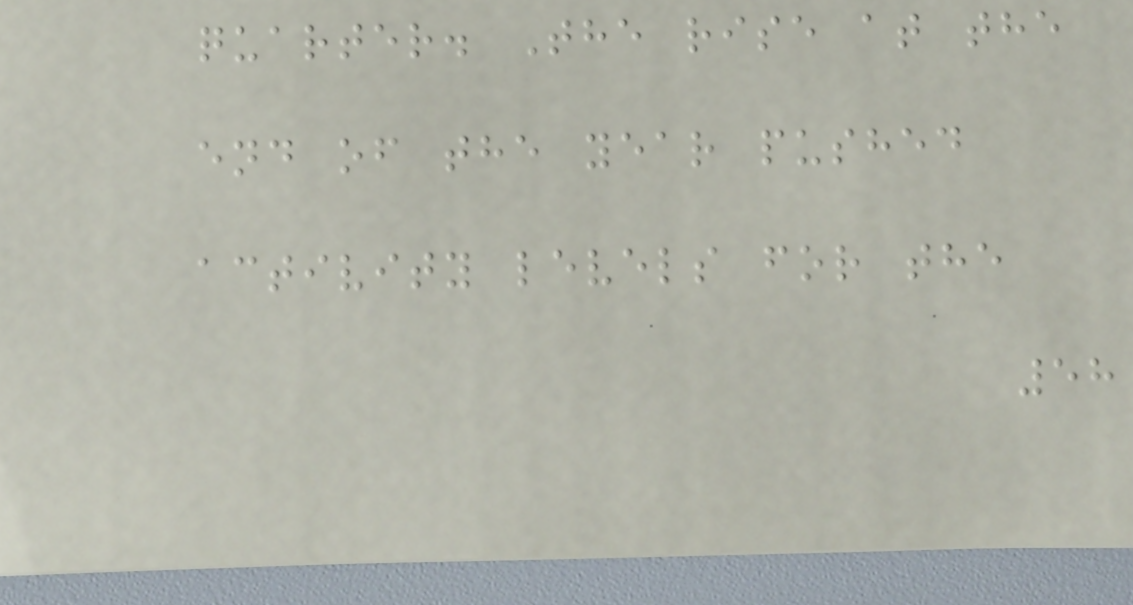quarter. The rise at the
end of the year pushed
activity levels for the
58
